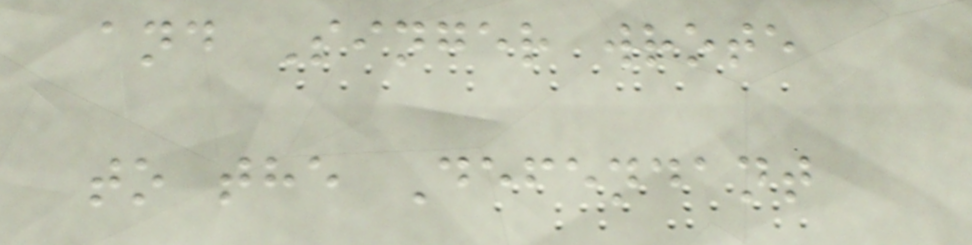and Singer wrote
to the Defendant
